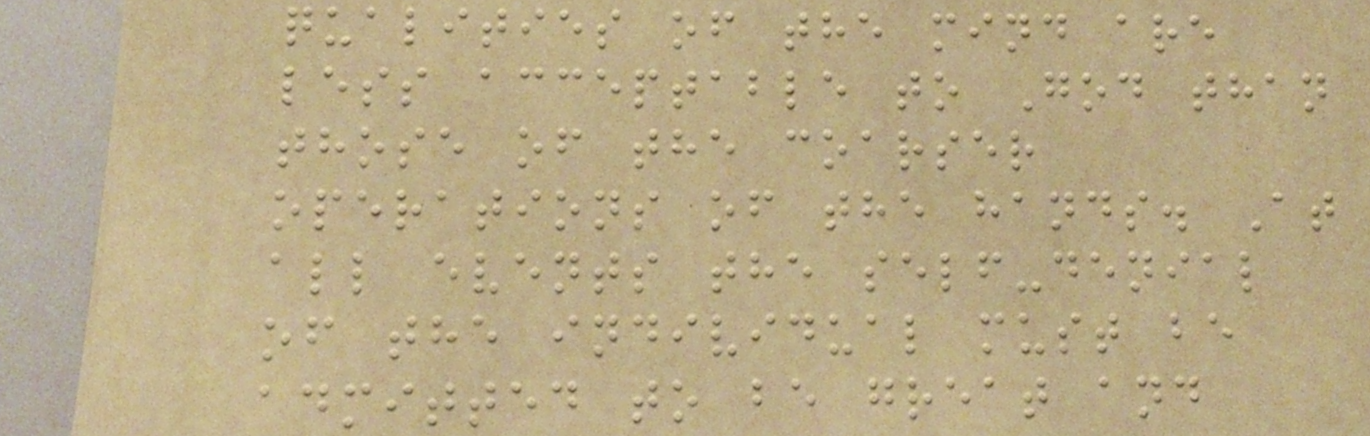qualities of the mind are
less acceptable to God than
those of the coarser
operations of the hands. At
all events the self-denial
of the individual must be
admitted to be great and
